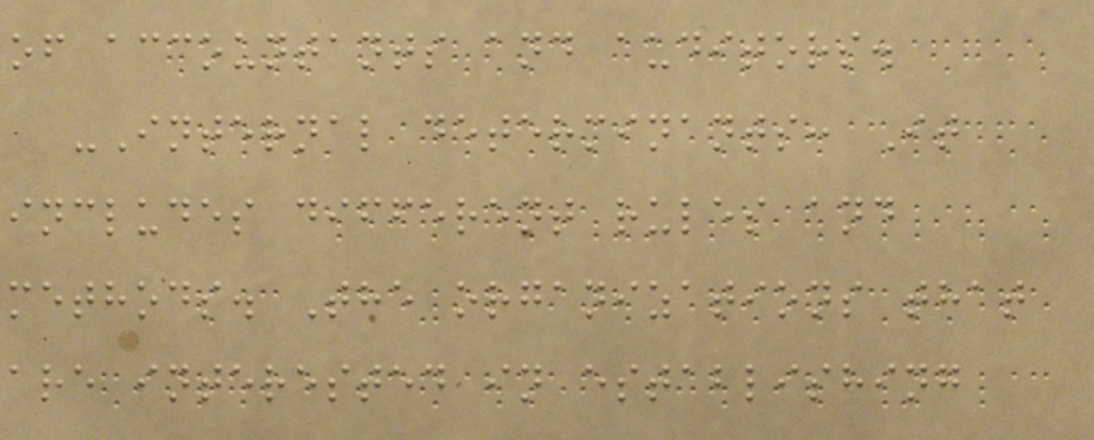of accountants and auditors.
-Internal determinants: It
includes different rules and
methods. The organizations that
are interested in establishing
